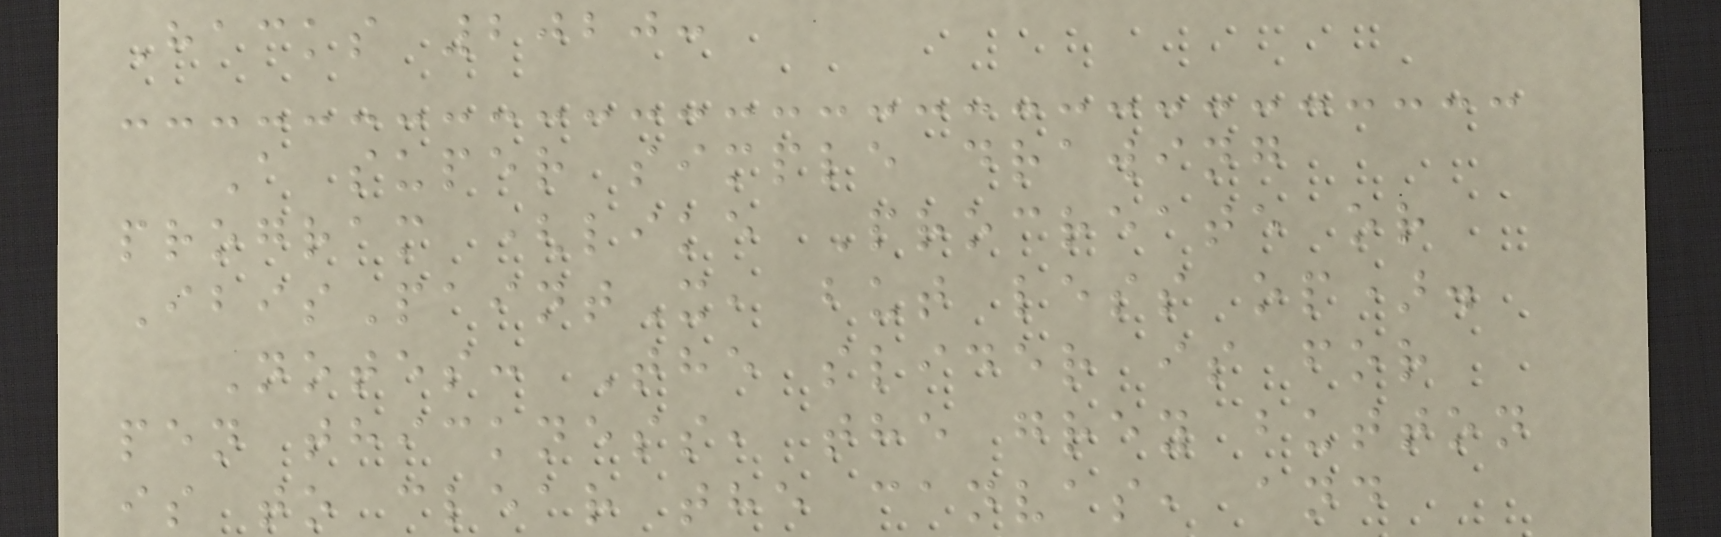Hacks 2020:
A super simple drawing
program (like Procreate or
IbisPaintX, but less op).
Notes: The slider is for
pen thickness, the grey button
is to clear the canvas, and
